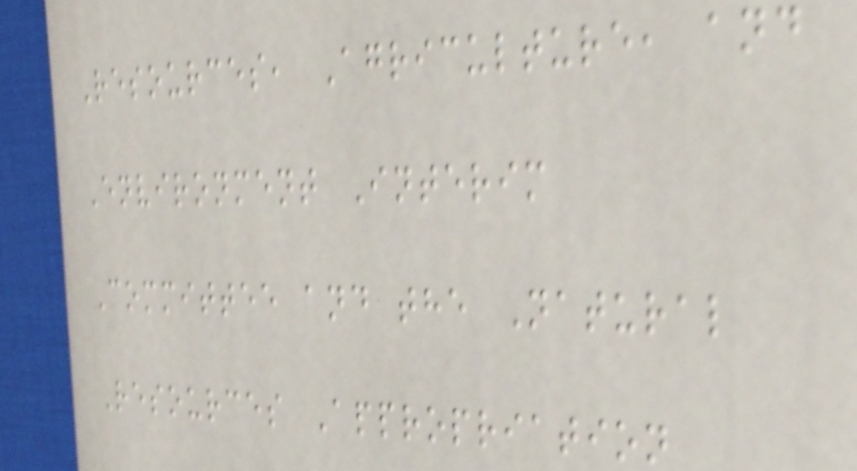Resources, Agriculture, and
Environment Interim
Committee and the Natural
Resources Appropriation
